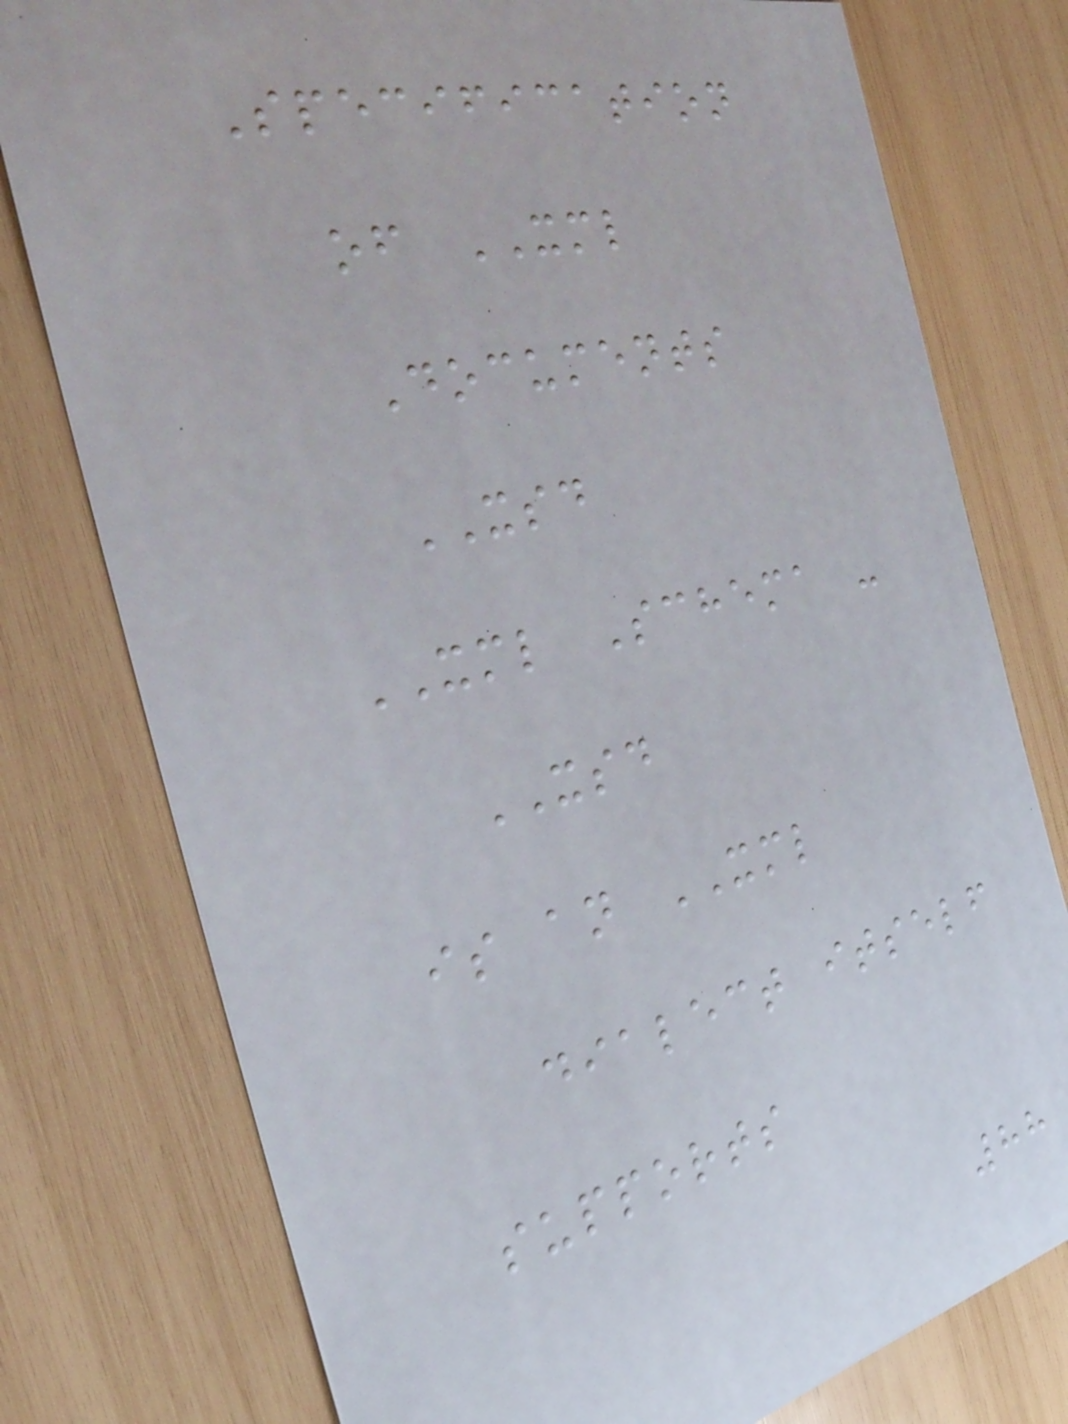Specification
of XML
Documents
XSD
XML Schema -
XSD
is an XML
dialect itself
supports
88
